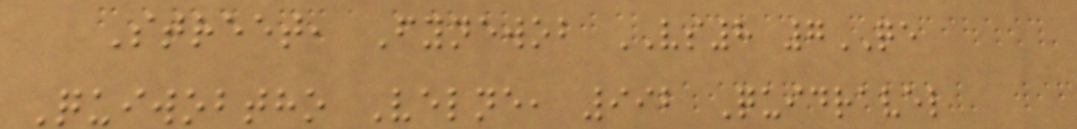Street, Fynewob VS8 7QE
Quiwobtho Velne, 992 Quidravel
